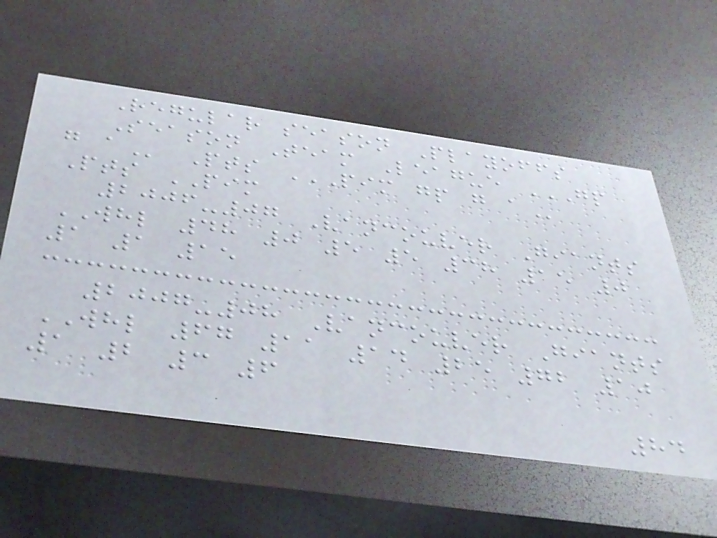Regular season Playoffs
Season Team League GP
G A Pts PIM GP G A
Pts PIM
2006-07 Vancouver Giants
WHL 48 0 5 5 38 15 0
1 1 15
2007-08 Vancouver Giants
WHL 67 11 14 25 72 10
1 2 3 6
84
